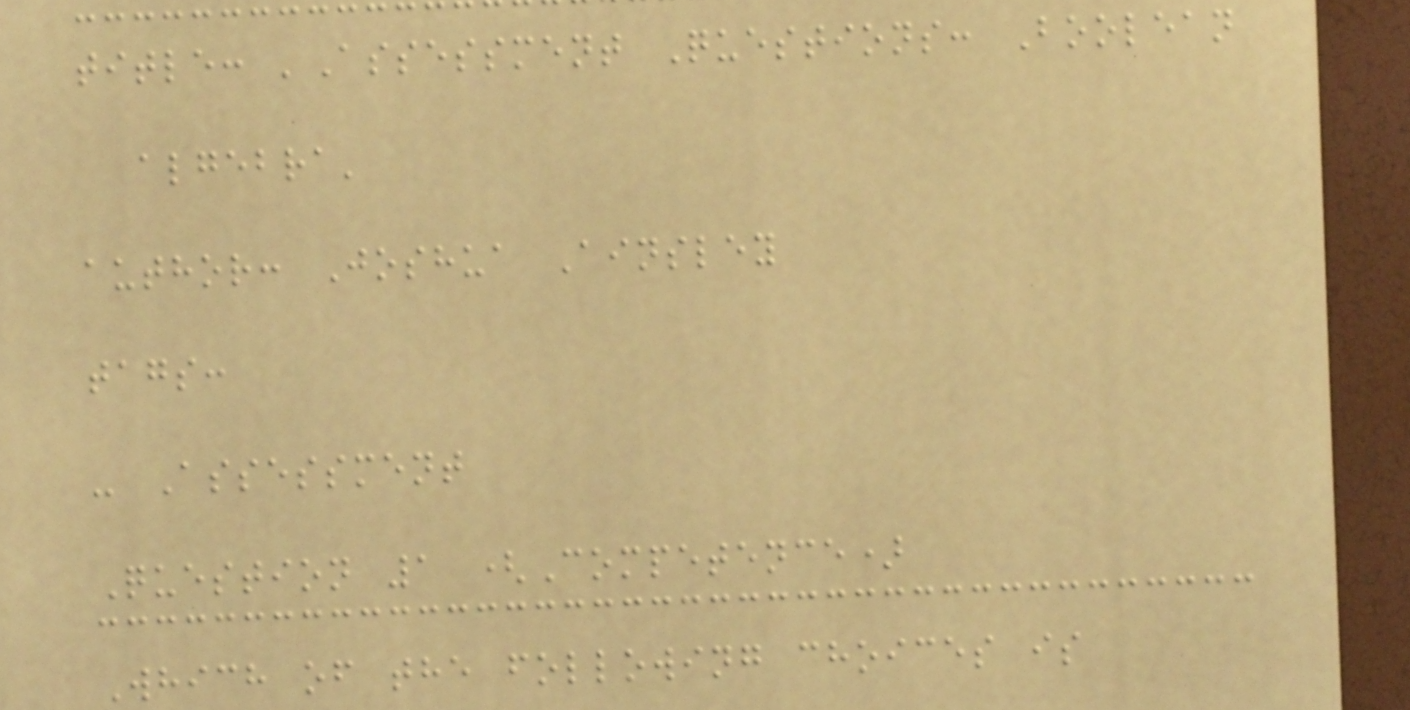title: 'Assessment Questions: Boolean
algebra'
author: Joshua Ainsley
tags:
- Assessment
Question 1 (Competence)
Which of the following choices is
